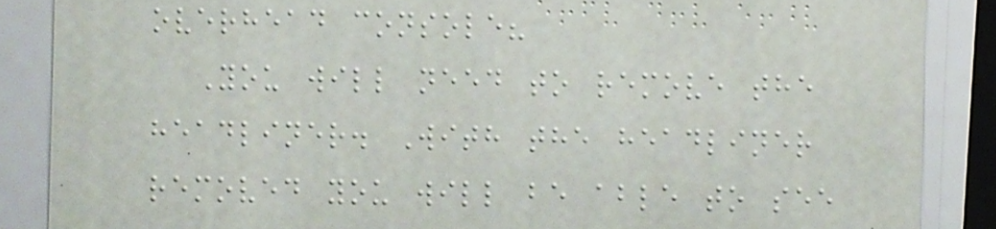overhead console?
You will need to remove the
headliner. With the headliner
removed you will be able to see
